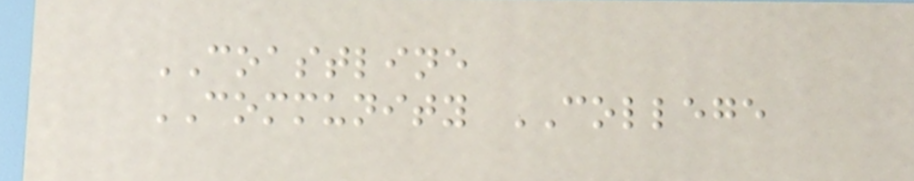COASTLINE
COMMUNITY COLLEGE
